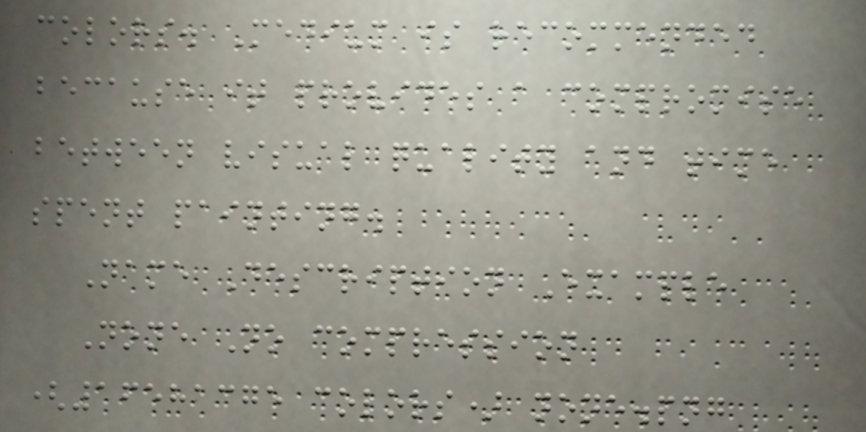colors. Medium is recommended
because it provides a compromise
between visual quality and time
spent painting.
Name Description Example
None No compression
(16581375 colors) none.png
